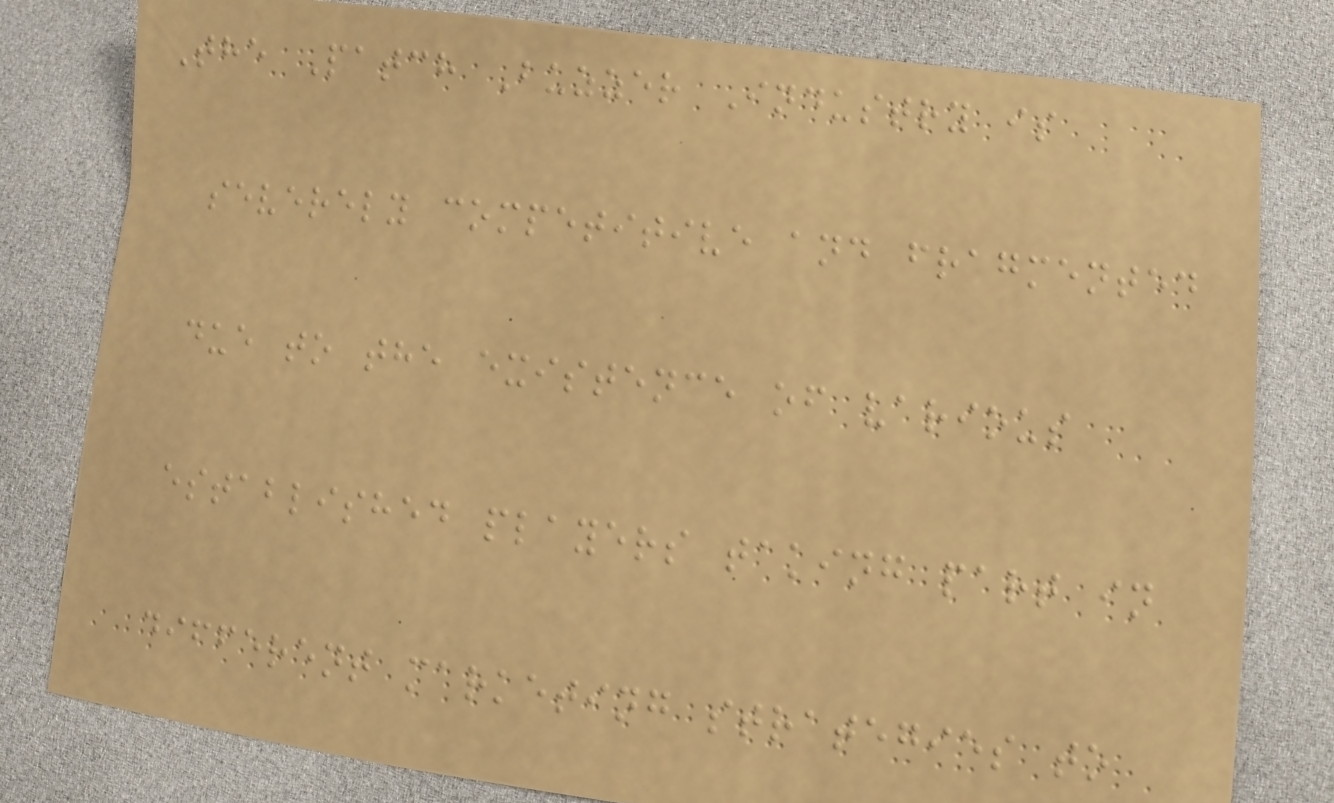The Patch Buzzer Industry is
severely competitive and fragmented
due to the existence of various
established players taking part in
different marketing strategies to
